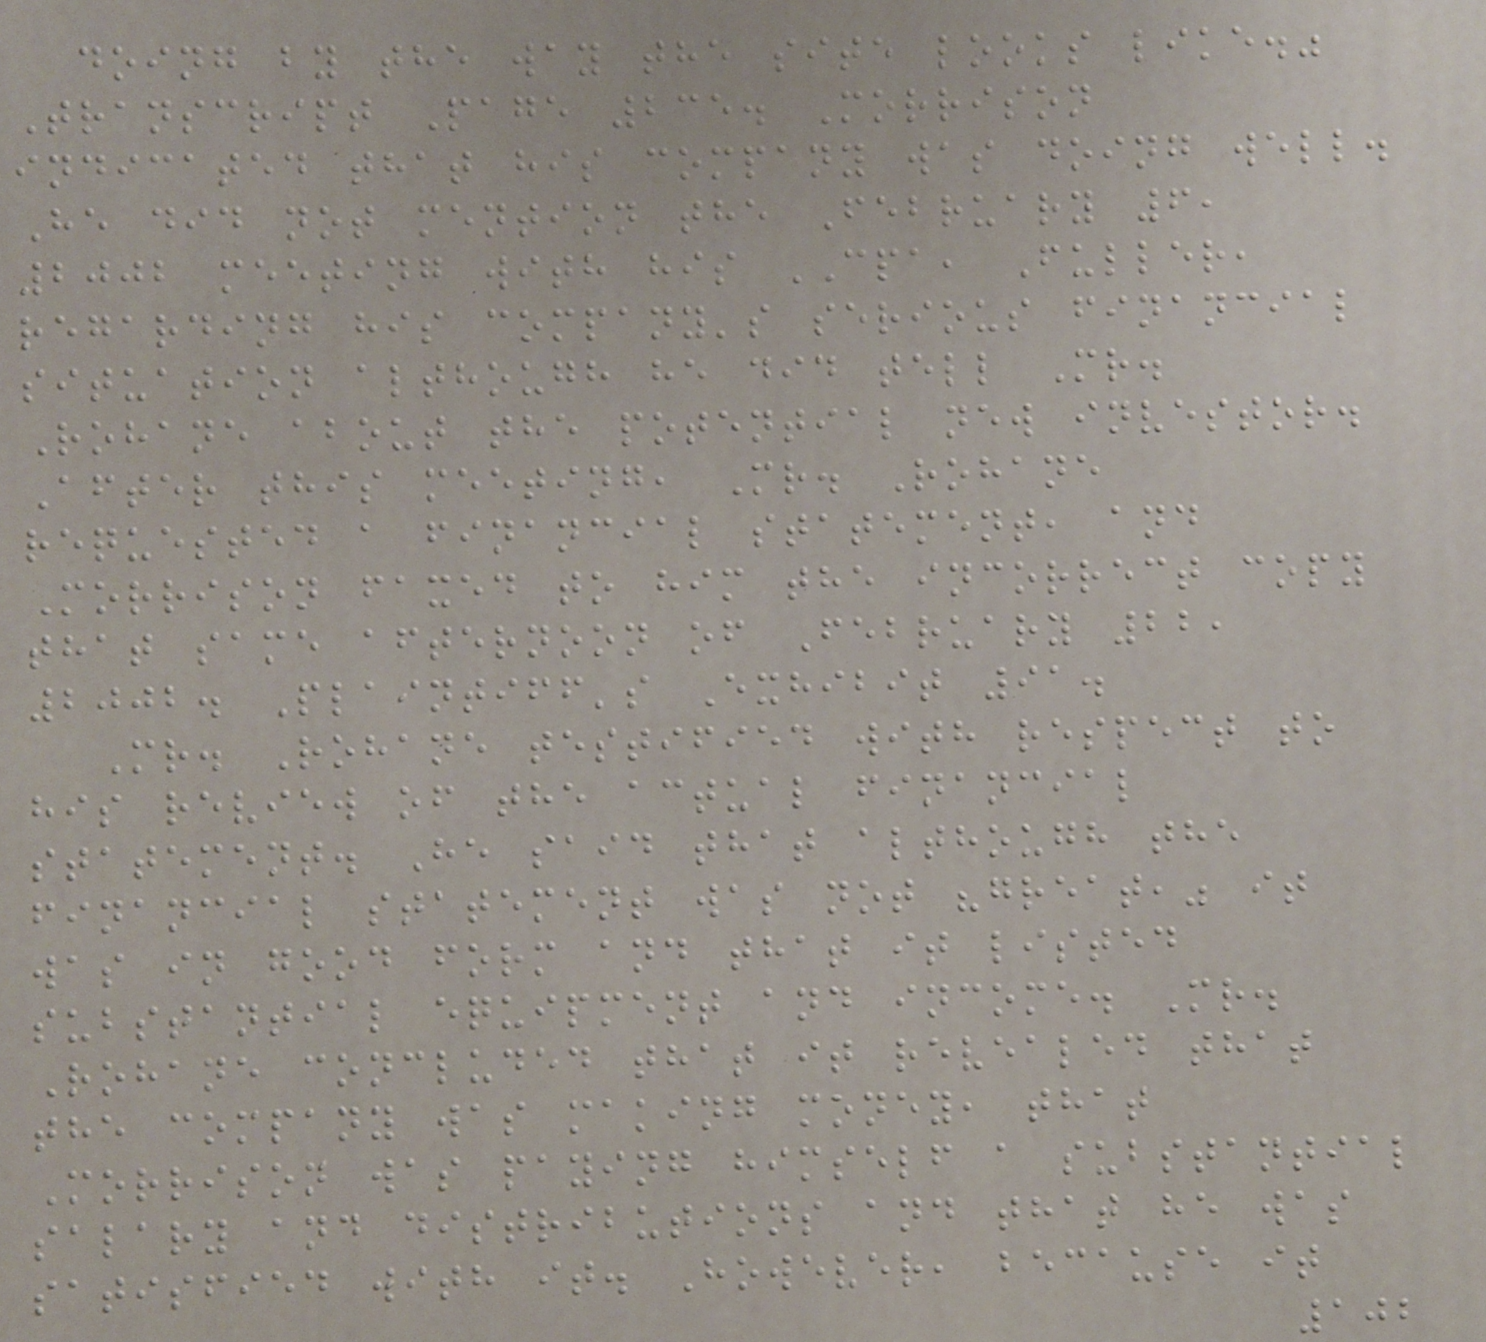doing by the way the site looks like."
Transcript Page 235. Morrison
indicated that his company was doing well.
He did not mention the February 6,
2002 meeting with his CPA, Fuller,
regarding his company's serious financial
situation although he did tell Mr.
Rohane about the potential new investor.
After this meeting, Mr. Rohane
requested a financial statement, and
Morrison faxed to him the incorrect copy
that same afternoon of February 22,
2002. Plaintiff's Exhibit 91.
Mr. Rohane testified with respect to
his review of the actual financial
statement. He said that although the
financial statement was not "great," it
was in good form and that it listed
substantial equipment and income. Mr.
Rohane concluded that it revealed that
the company was making money, that
Morrison was paying himself a substantial
salary and distributions and that he was
satisfied with it. However, because it
102
